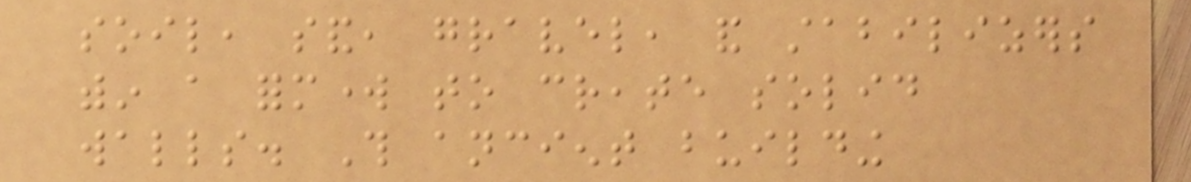soil, sand, gravel, and stabilizers
within a formwork to create solid
walls. This ancient building
